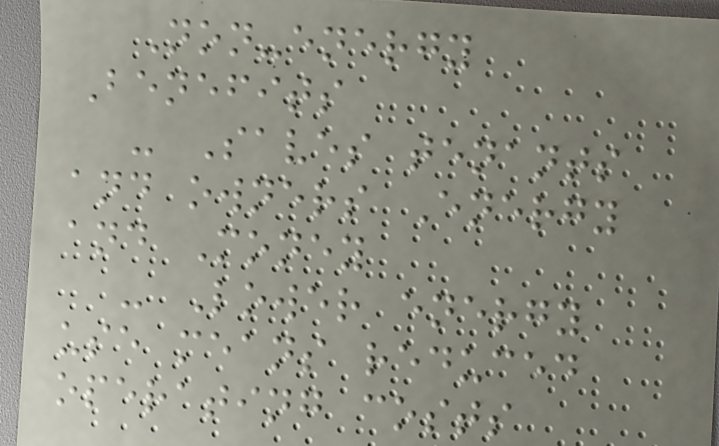Non-energy
Benefits
- Saves tenants
and owners Energy
and Money
- Lower energy
use means reduced
operating costs
